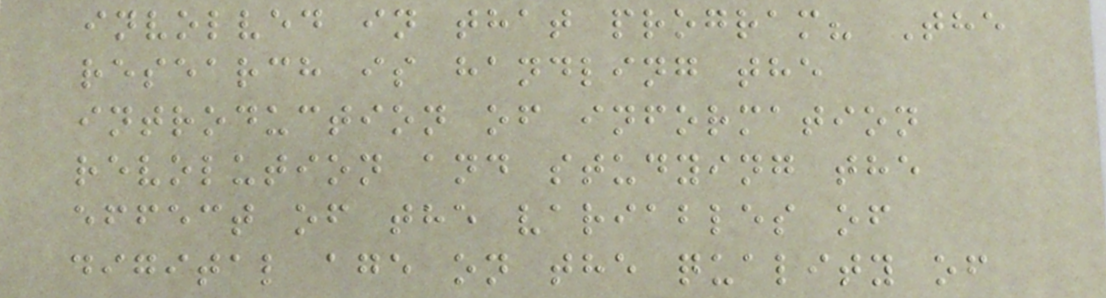involved in that program? The
research is handling the
introduction of information
revolution and studying the
effect of the variables of
digital age on the quality of
